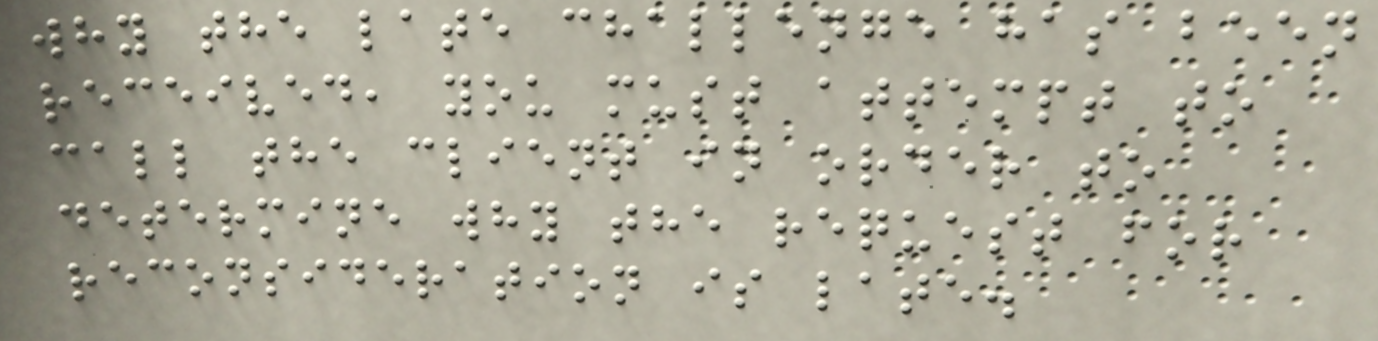why the late challenge has been
received, you must attempt to
call the client in order to
determine why the request for
reconsideration is late.
